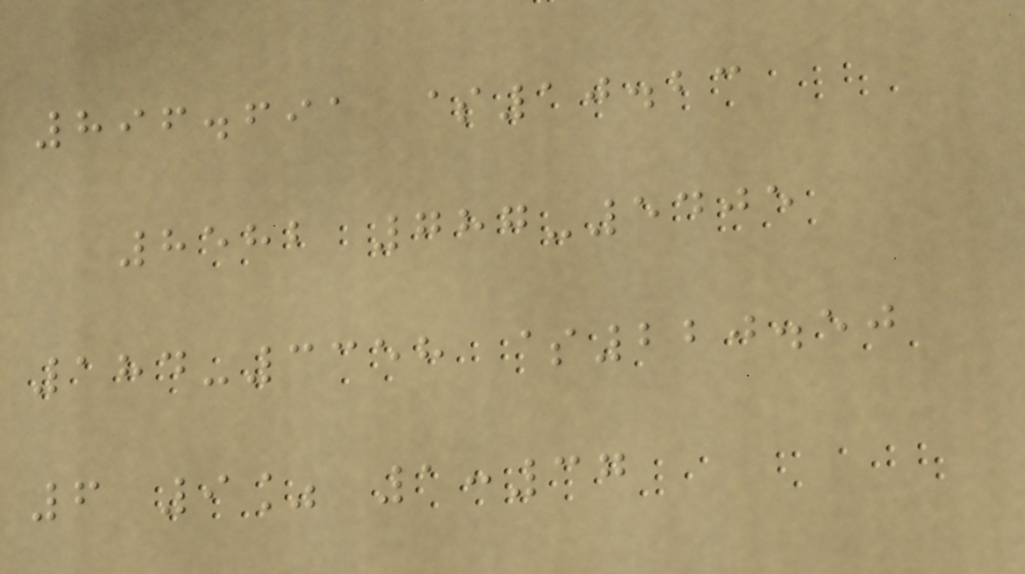896.691 $10.23
8582 787-5405
184-3358 $220.50
6 9% 1:37
